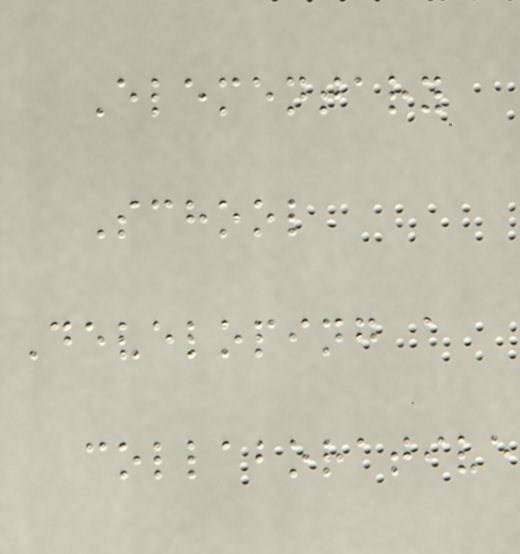Elementary
School
Developing a
collaborative
